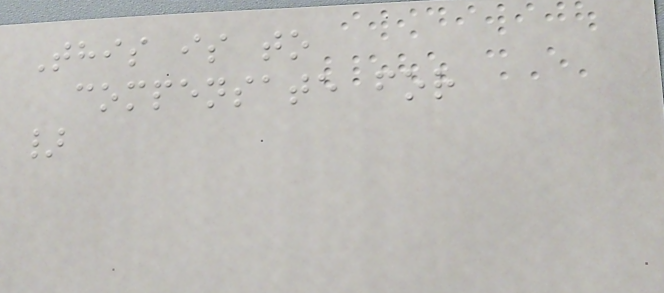This is to
compensate for
}
